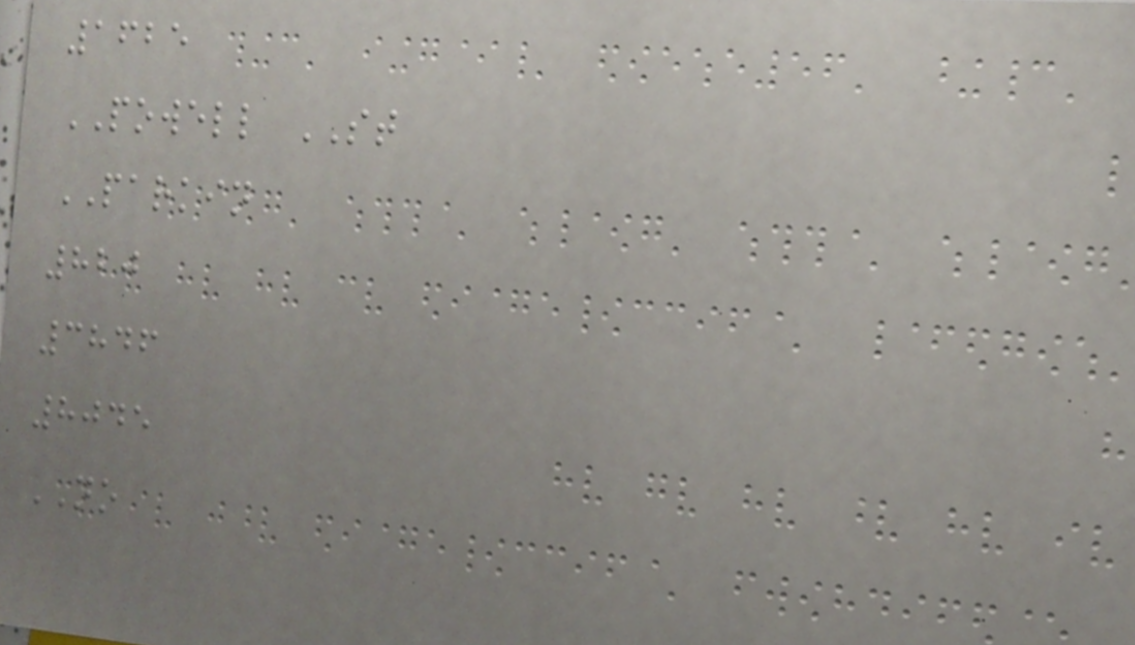1625
POWELL ST
PARKIN
820
3846
8045
NO
